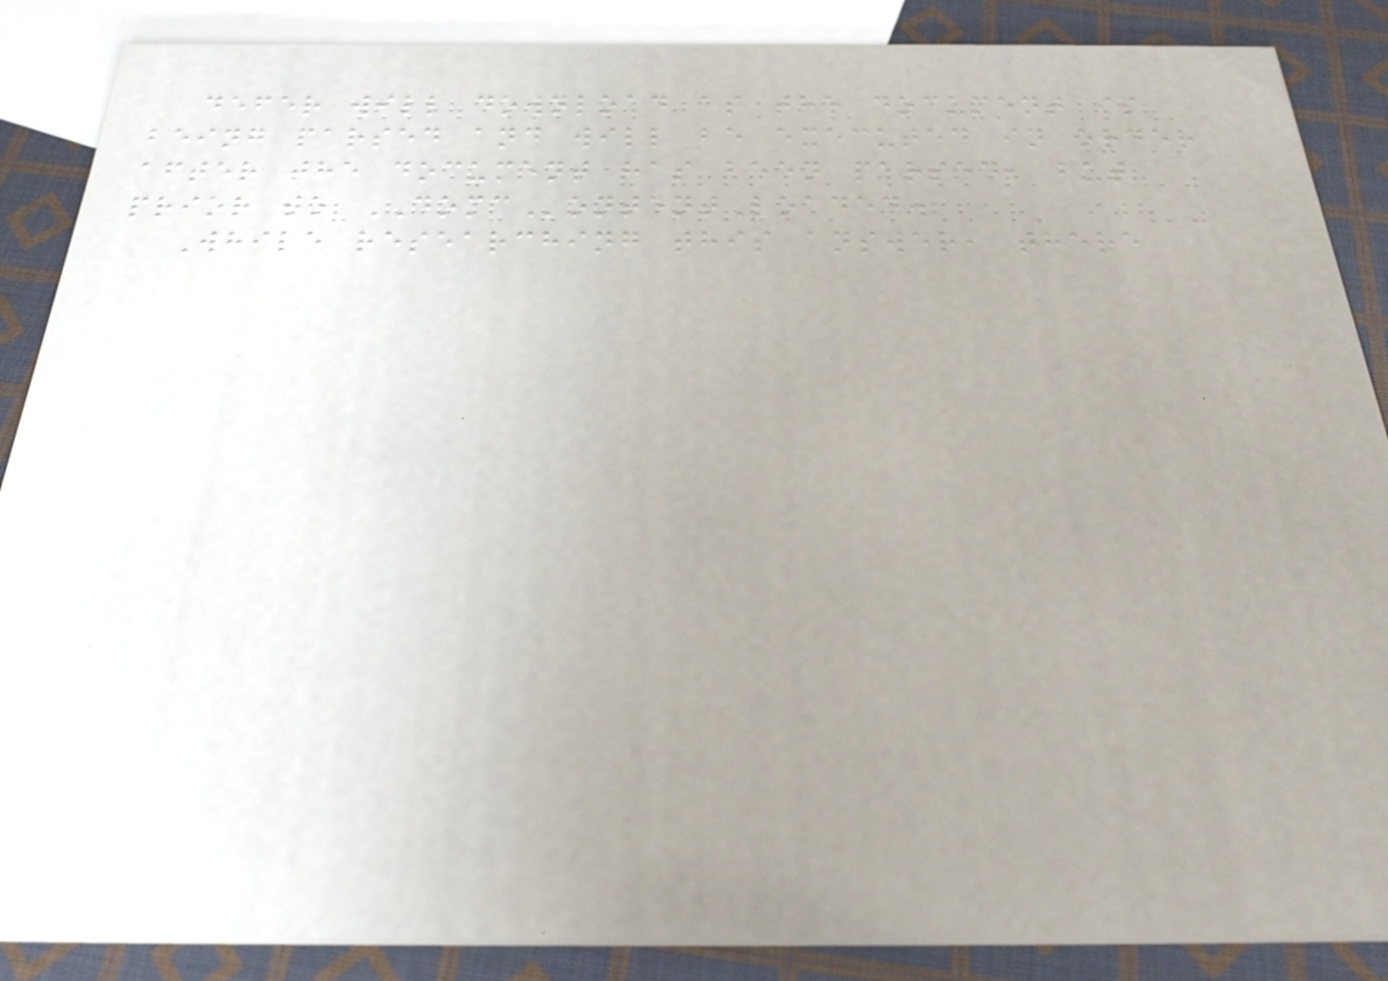defer will download as the document is
being parsed and will be executed in order
after the document has been parsed, but
prior to DOMContentLoaded.
While researching this answer, there
